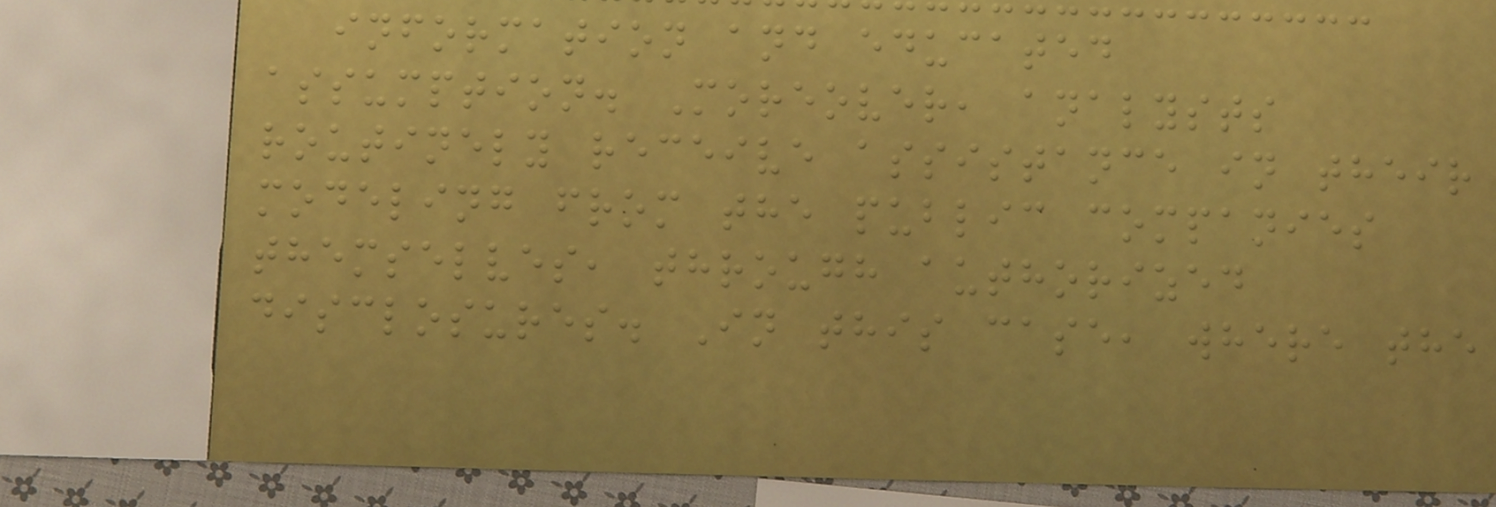information and educated
assumption. Moreover, analysts
routinely receive assistance in their
modeling from the public companies
themselves, through authorized
disclosures. In this case, where the
